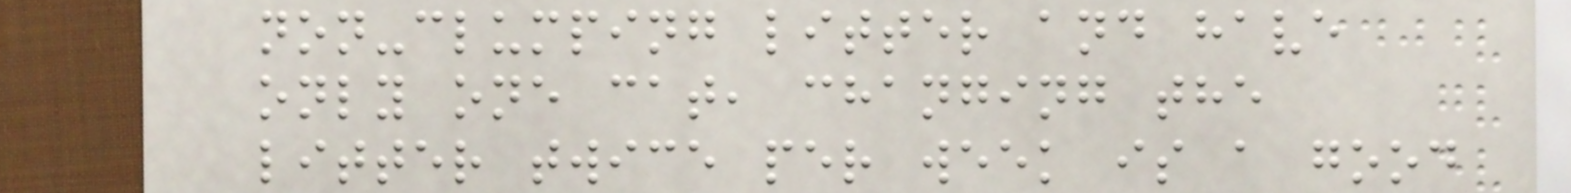non-clumping litter and have
only one cat, changing the
litter twice per week is a good
